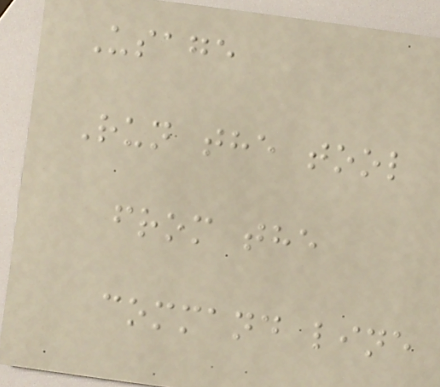Usage
Run the tool
from the
command line
